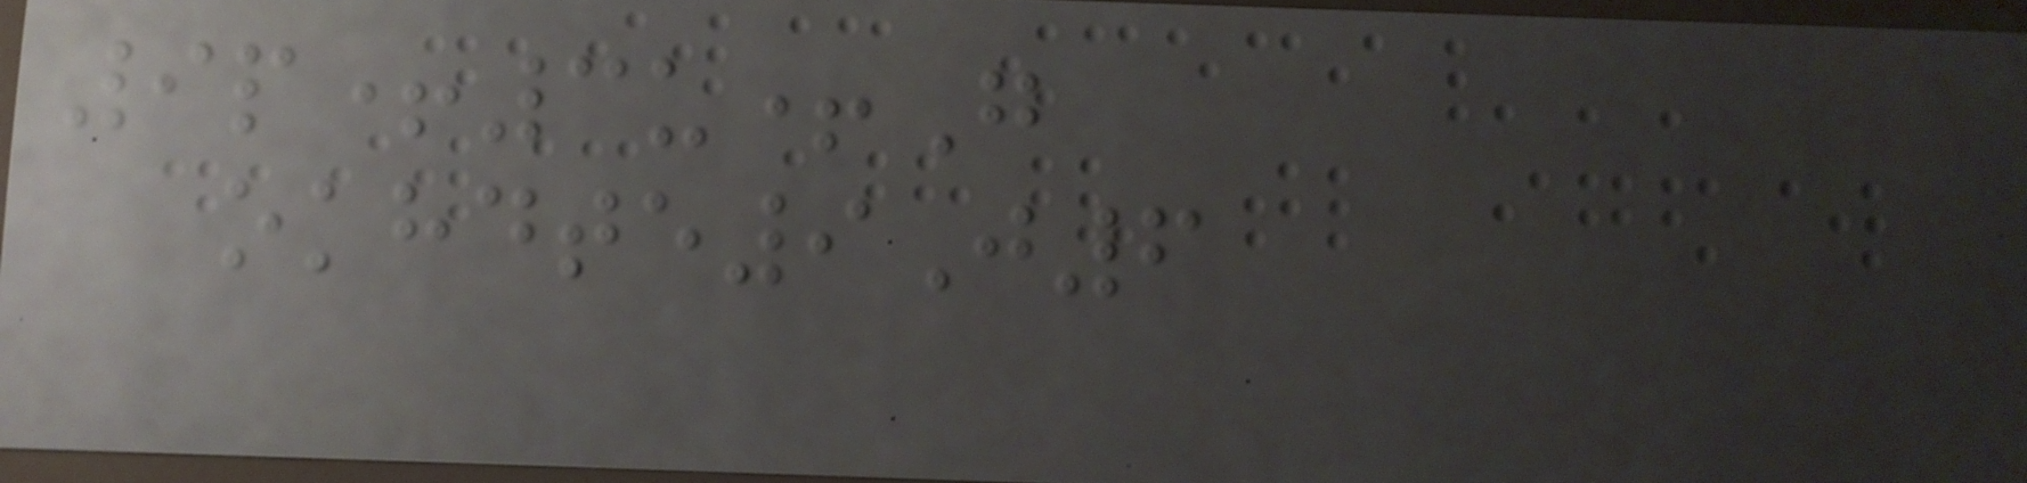9p+3u+G
okhdte9J6
